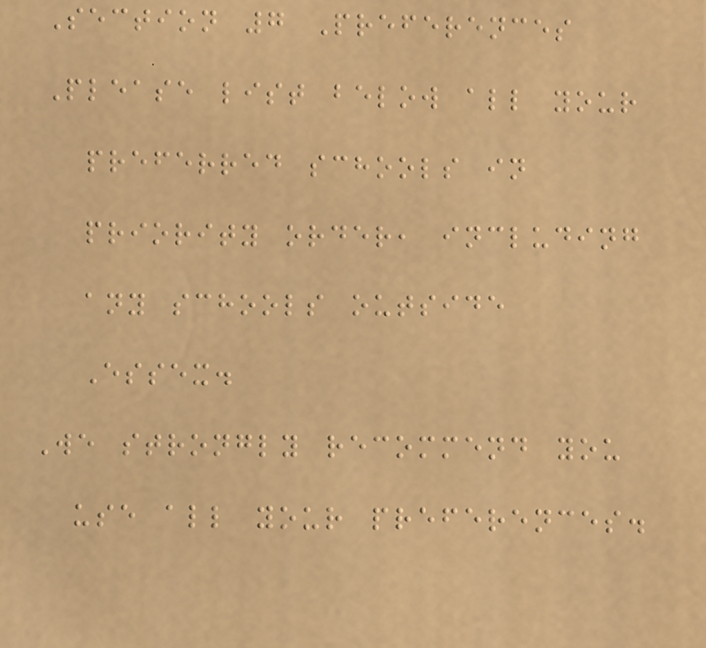Section 7 Preferences
Please list below all your
preferred schools in
priority order, including
any schools outside
Essex.
We strongly recommend you
use all your preferences.
